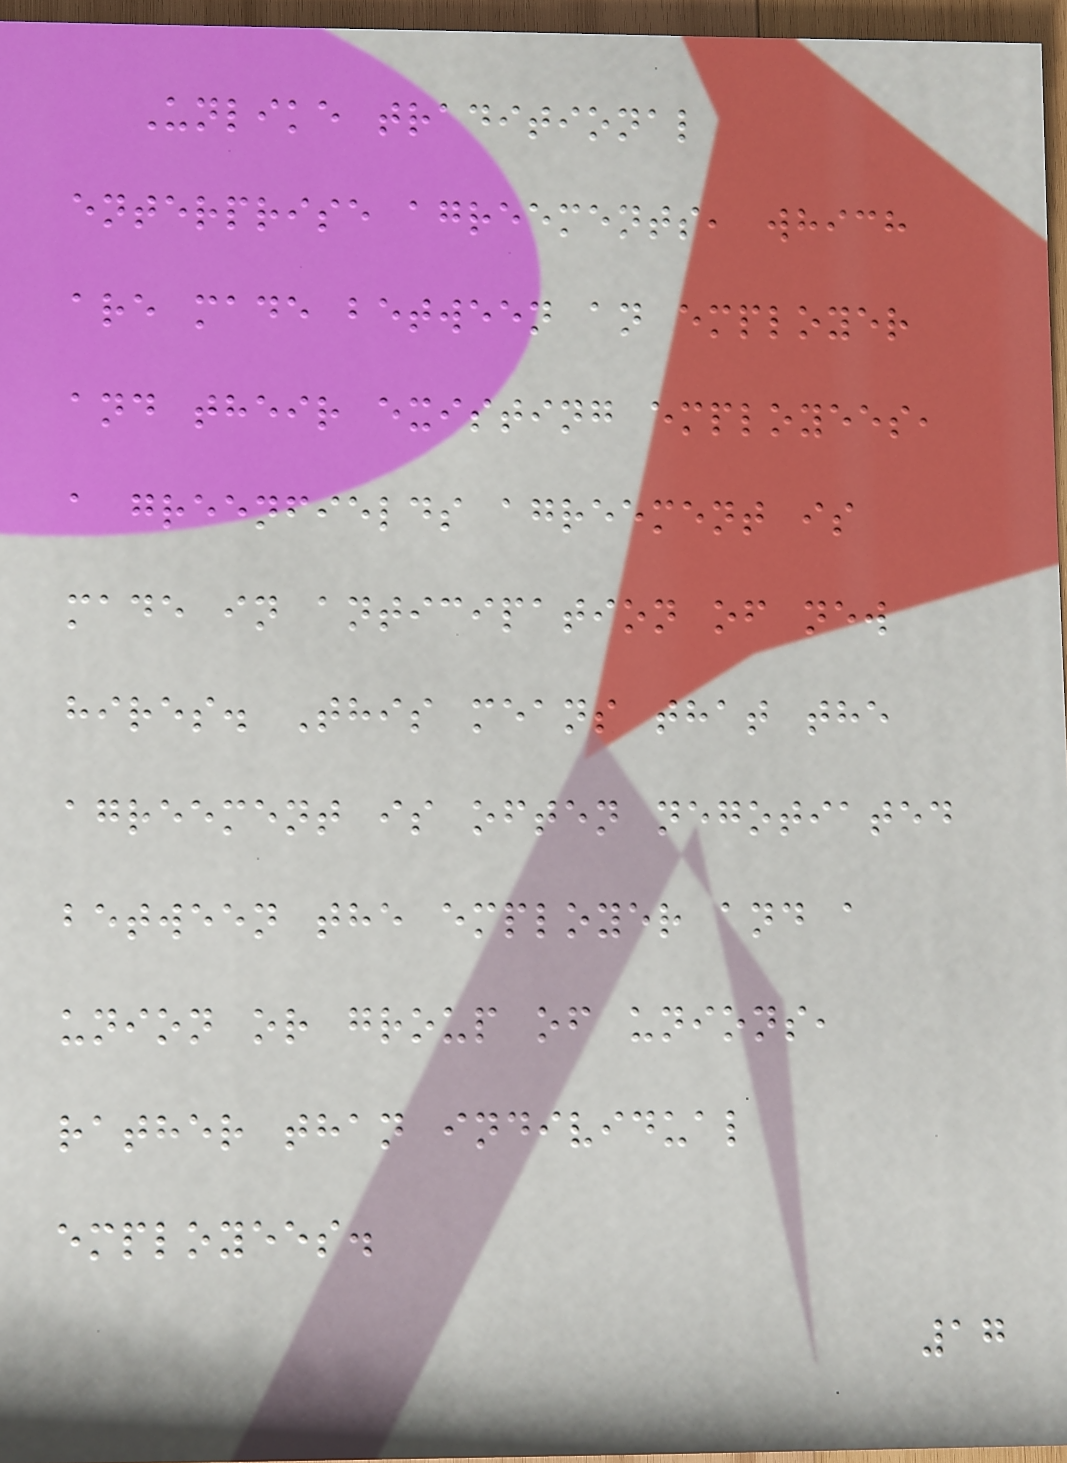Unlike traditional
enterprise agreements, which
are made between an employer
and their existing employees,
a greenfields agreement is
made in anticipation of new
hires. This means that the
agreement is often negotiated
between the employer and a
union or group of unions,
rather than individual
employees.
17
